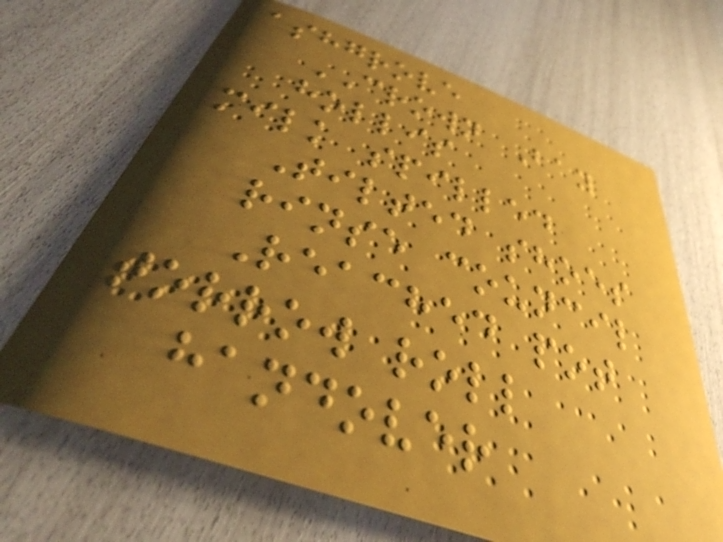ashgrove
CROWN Bay
hollis
milk spilled
Tilted shoes
rinse council
Reached pot
torrow roll
handover
